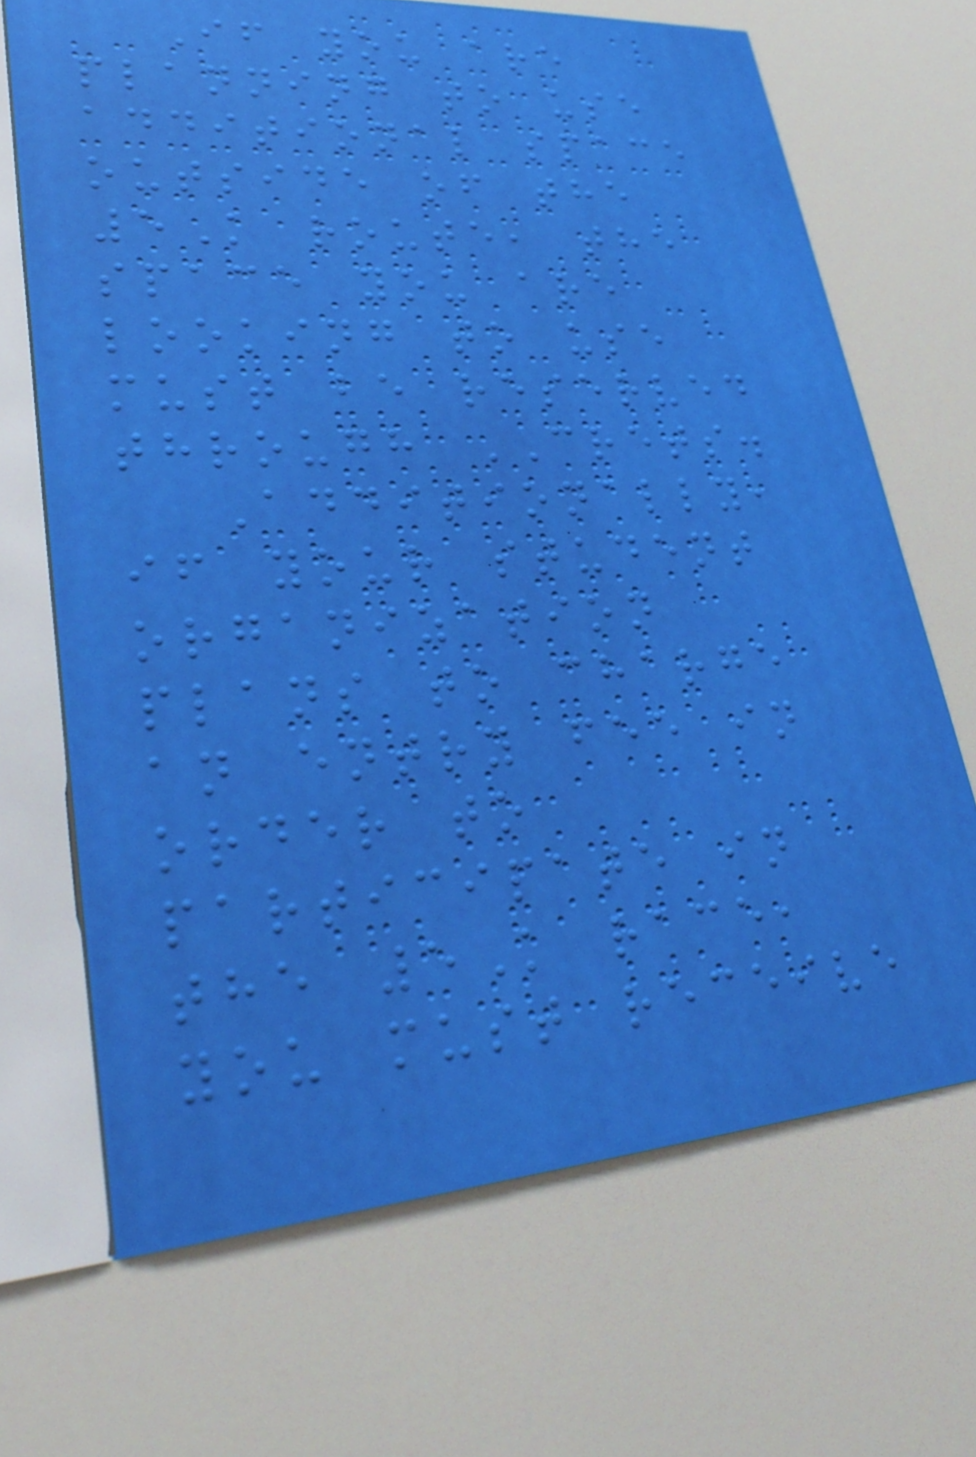If you are
planning to use
additional space
outside of the
5K route, the
space you are
looking to use
must be reserved
through CRETS.
Additionally,
if your student
organization
plans to charge
an entry fee in
order to
participate in
the 5K race,
you must receive
